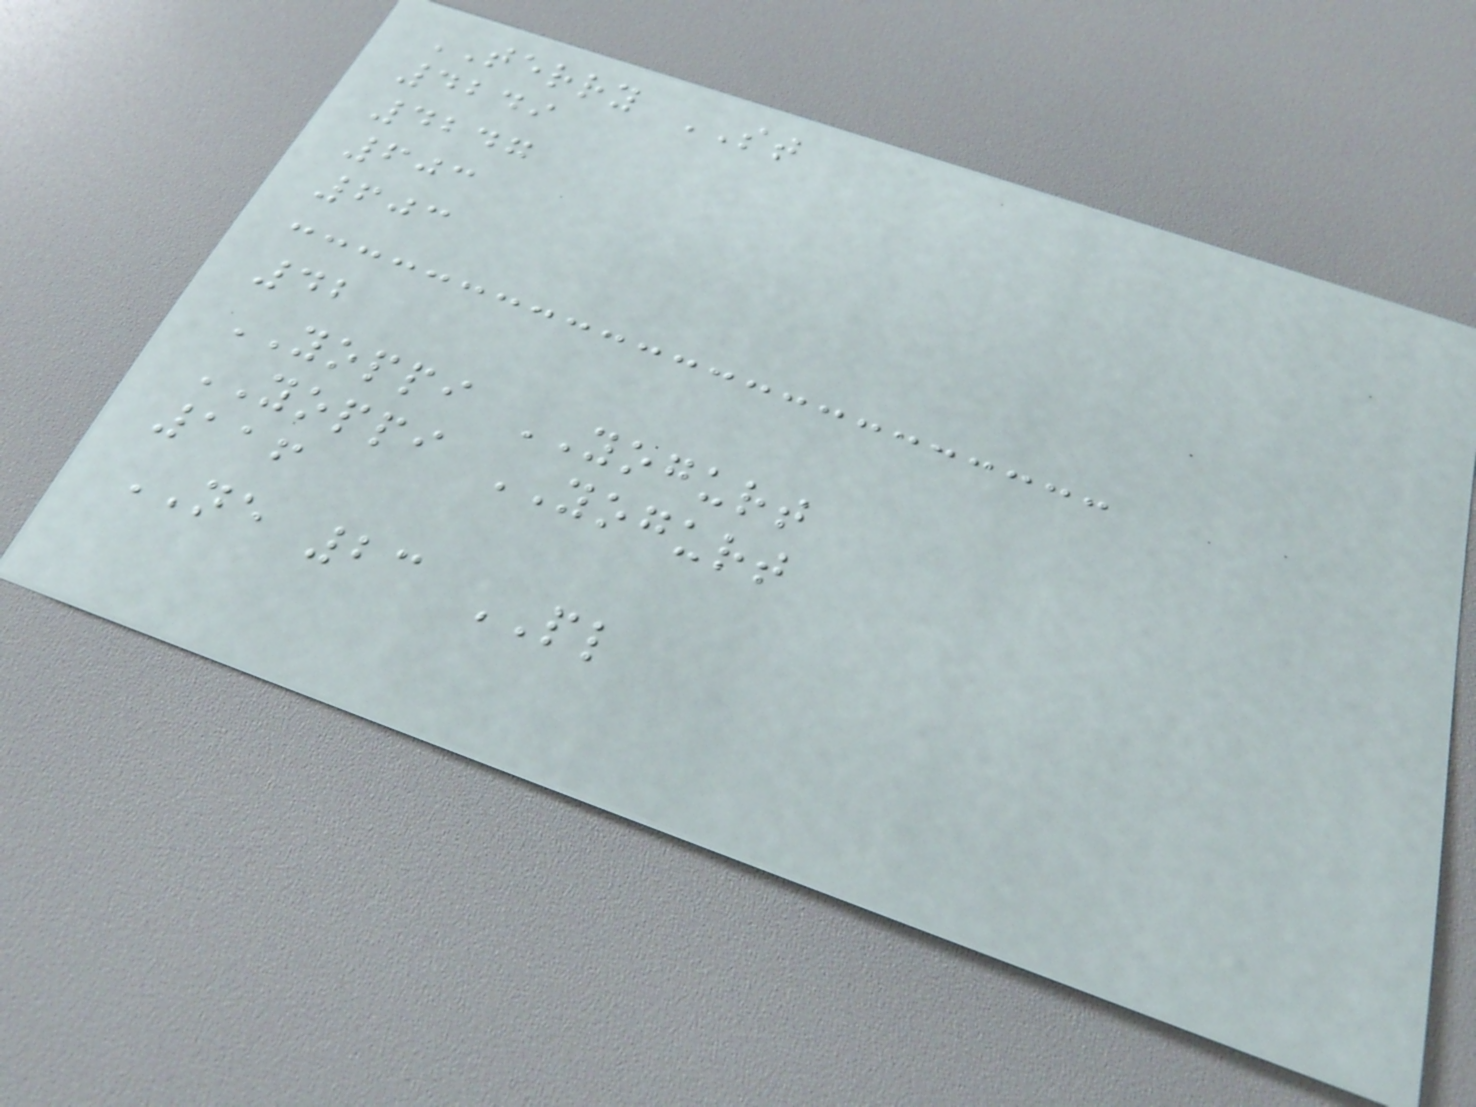TERRY ST
4249
4247
603
603
42
YOPPI YOGURT
YOPPI YOGURT
116
NE 23 PL
